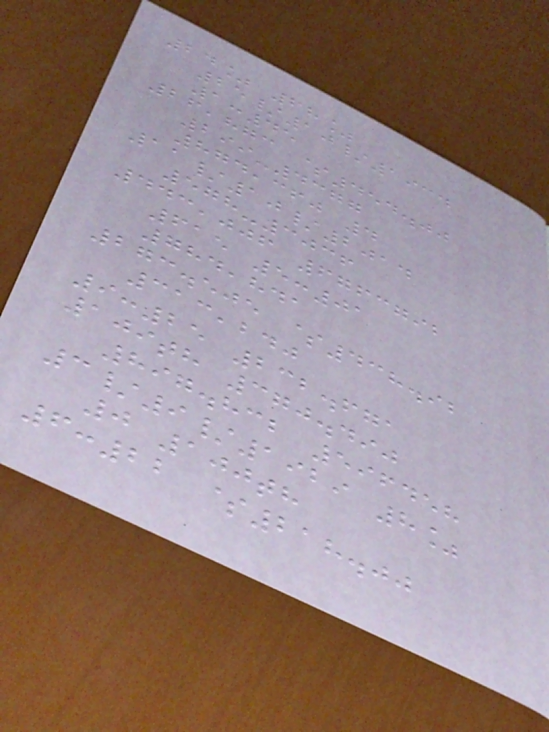24% 68%
25/10/1934
1:45
26,873 $454.00
299-4377
874,360 4
11/10/2014
578-3036
443,006 6763792
615 5:01
784,841
273.505 $438.92
313,240
9:25 232.671
109th 370.490
897.832 596458
3/9/1929 8%
0 100th
6:22 $218.00
